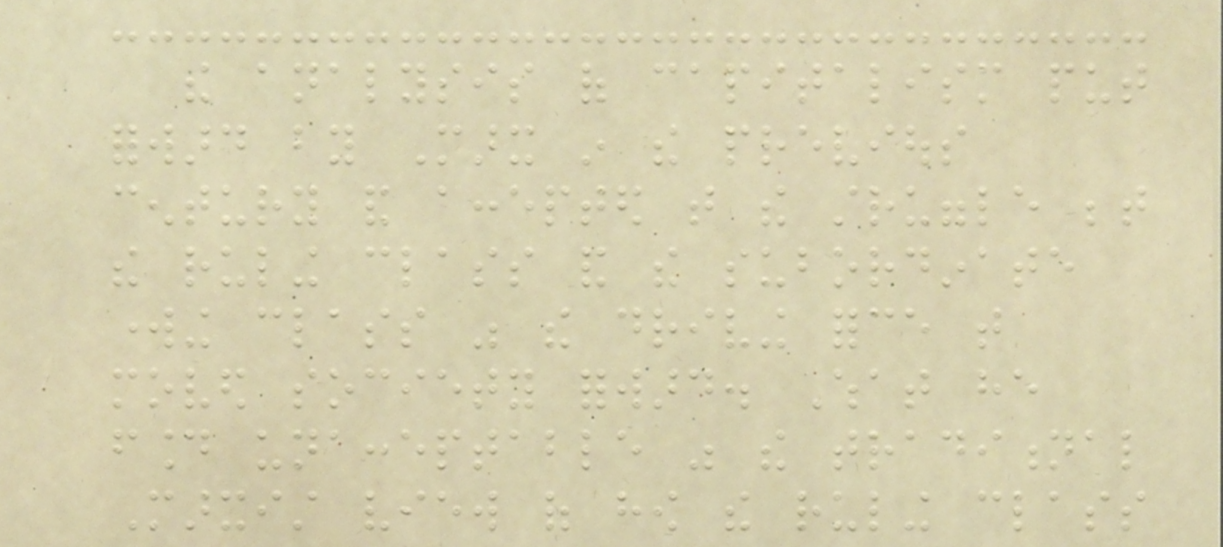the analysis of capitalism put
forward by Marx in the previous
century and accepted that the struggle between
the ruling class and the subordinate
working class was the driving force that
moved society forward. What he
found unacceptable was the traditional
Marxist view of how the ruling class
